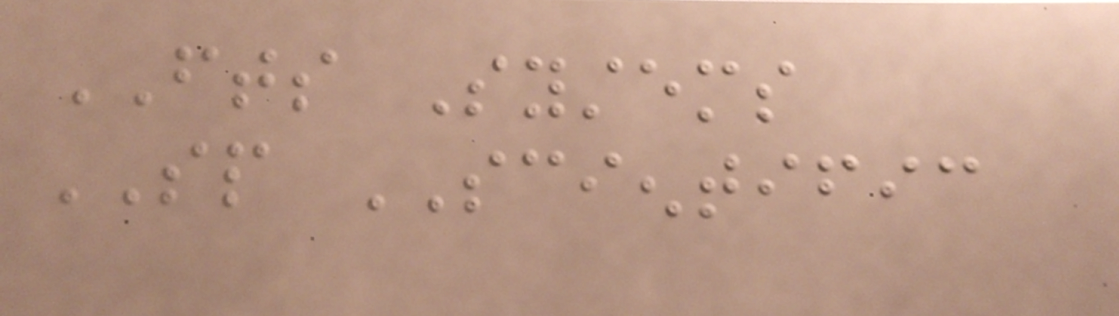FTS Systems
SP SCIENTIFIC
